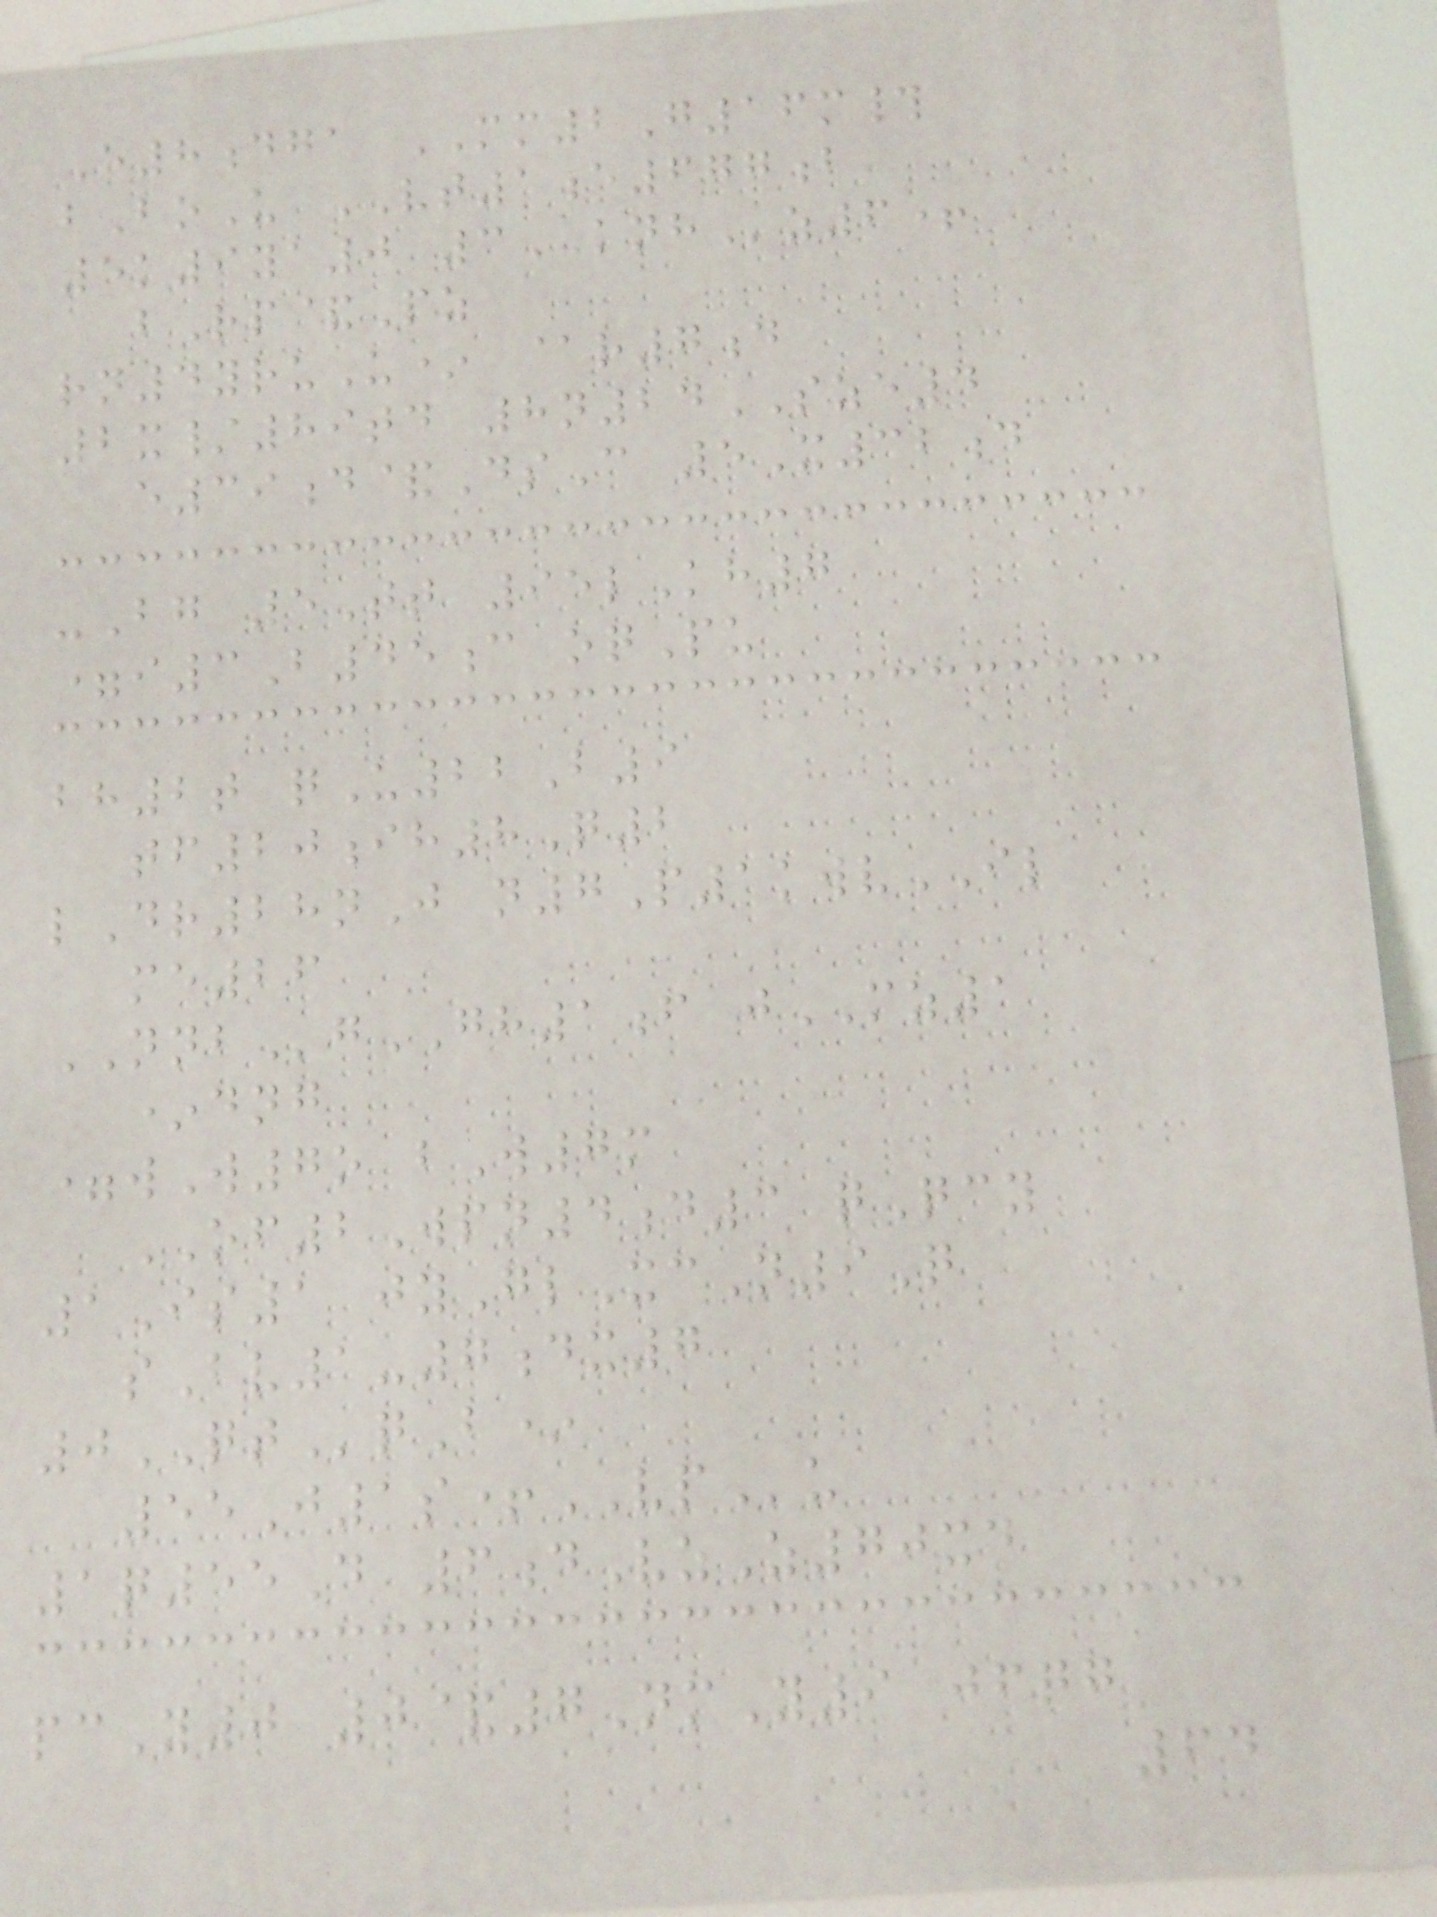E8dga MM2G16m#
bBoU VT1e677b
5k9ya0 3KNHz6+
bRp&Pz
rn4yruU* @r7d
2x/89td 8n24SZE4
e39d&DsC 5X32d
-Bg 5Tt 95lKh7
=i3B45c oqPu
bh2t qU22B9
tf20ih8Q2
lDr28nJ n7P1kwvIL
me26
NNBgGH1f jMZ1
*dng
=wW7o bW7m
OF2Wpn4d3 qQcy
1Is1 jyGlXcN9Q
sBv1-7dx7
0QTqB*
55J1s+VPu
1q55D 6dVzZ70xd
pcY0 0&7NmY9 jfqg
64
